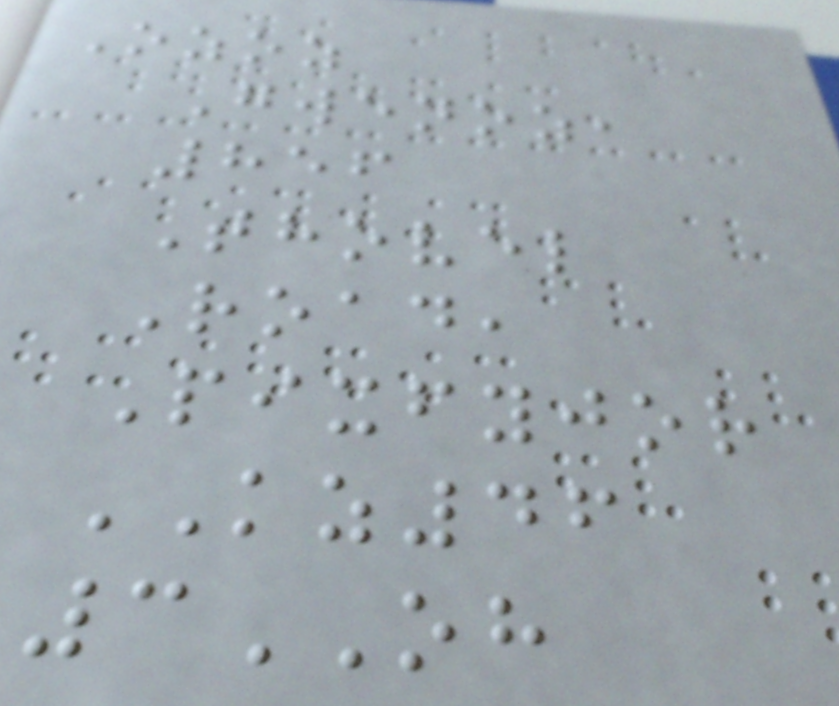Ozoz
Gwenoz,
856
Thovel
Road,
Pixfyjor
KZ46
3OH
